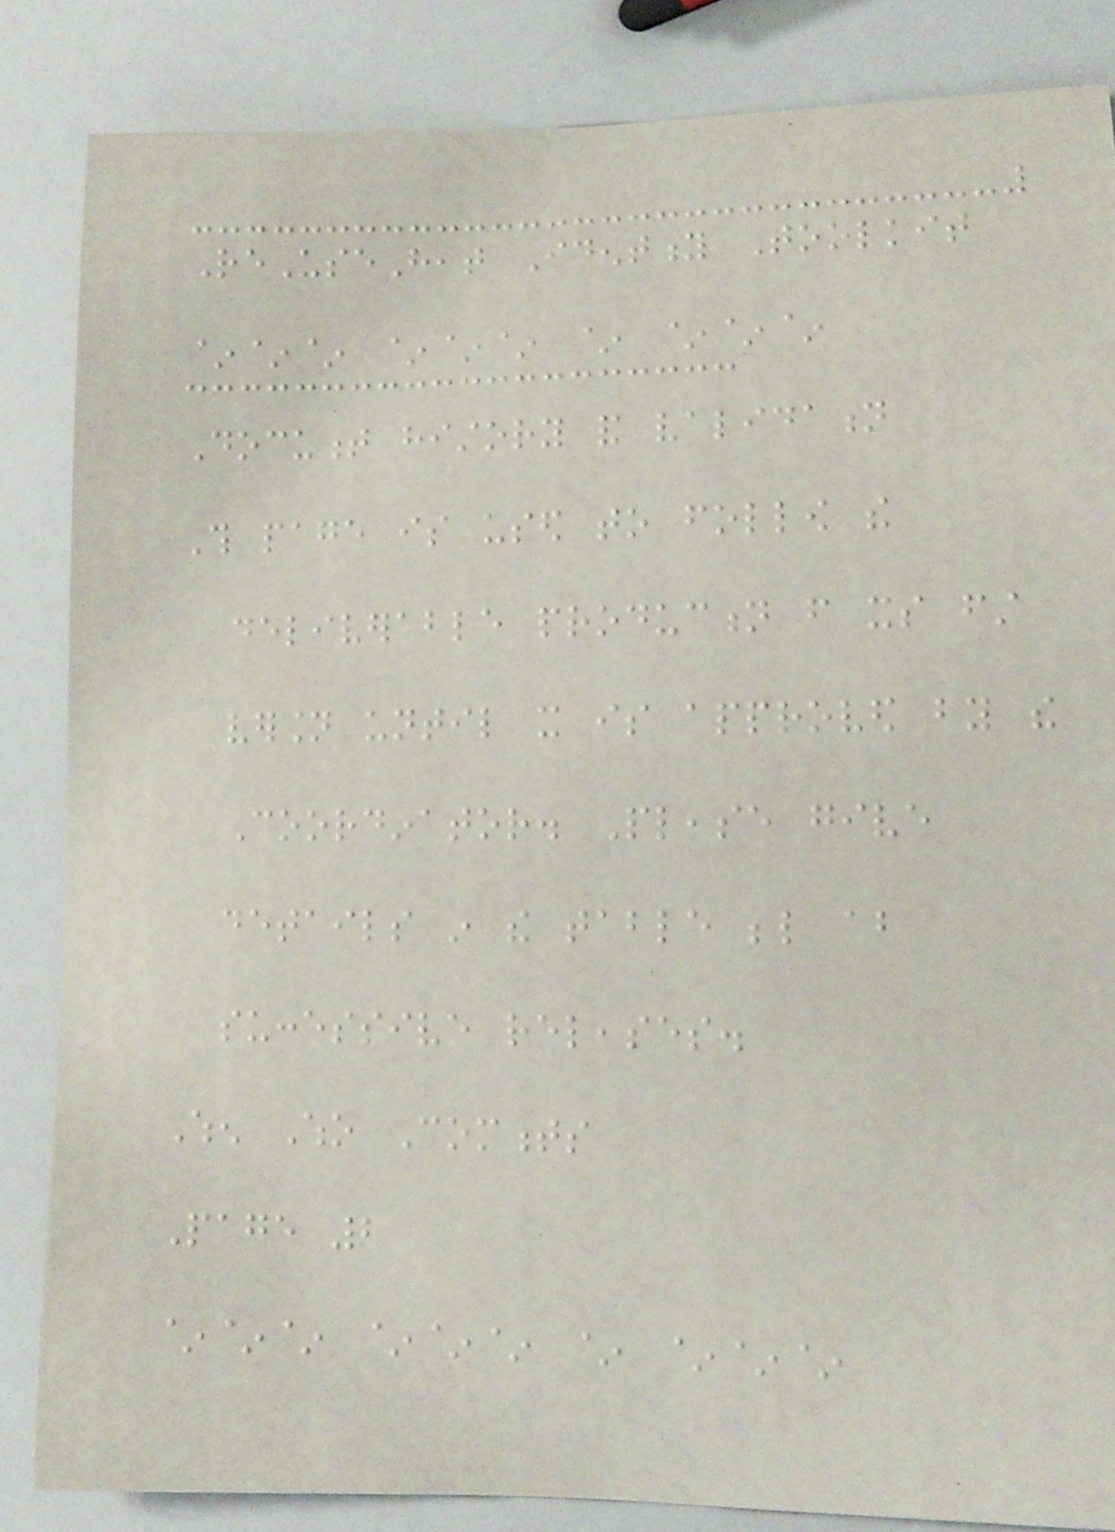ReUseHeat Identity Toolkit
~~~ ~~~ ~ ~~~
Document history and validation
This page is used to follow the
deliverable production from its first
version until it is approved by the
Coordinator. Please give
details in the table below about
successive releases.
When Who Comments
Page 2
~~~ ~~~ ~ ~~~
